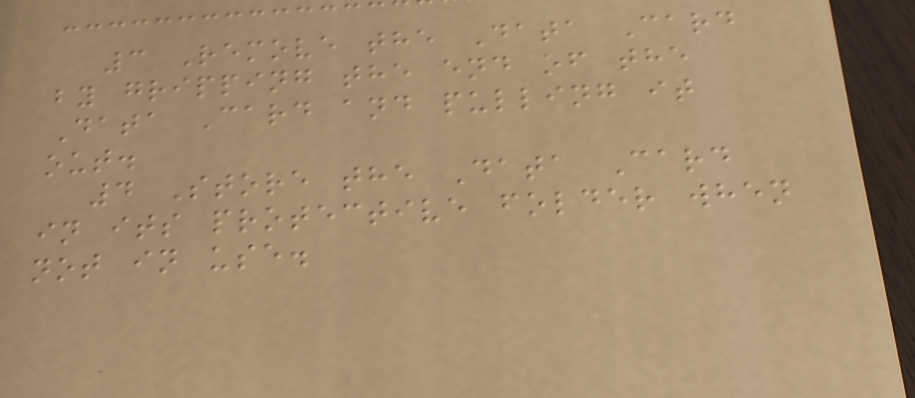3 Remove the Data Card
by gripping the end of the
Data Card and pulling it
out.
4 Store the Data Card
in its protective folder when
not in use.
